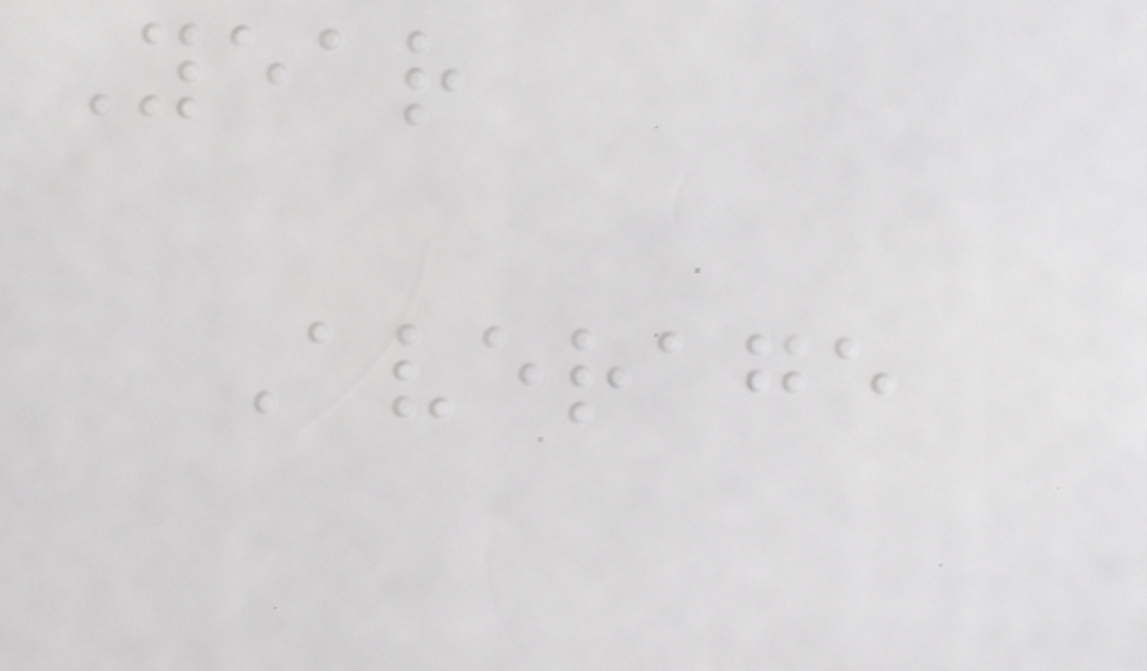Year
Average
